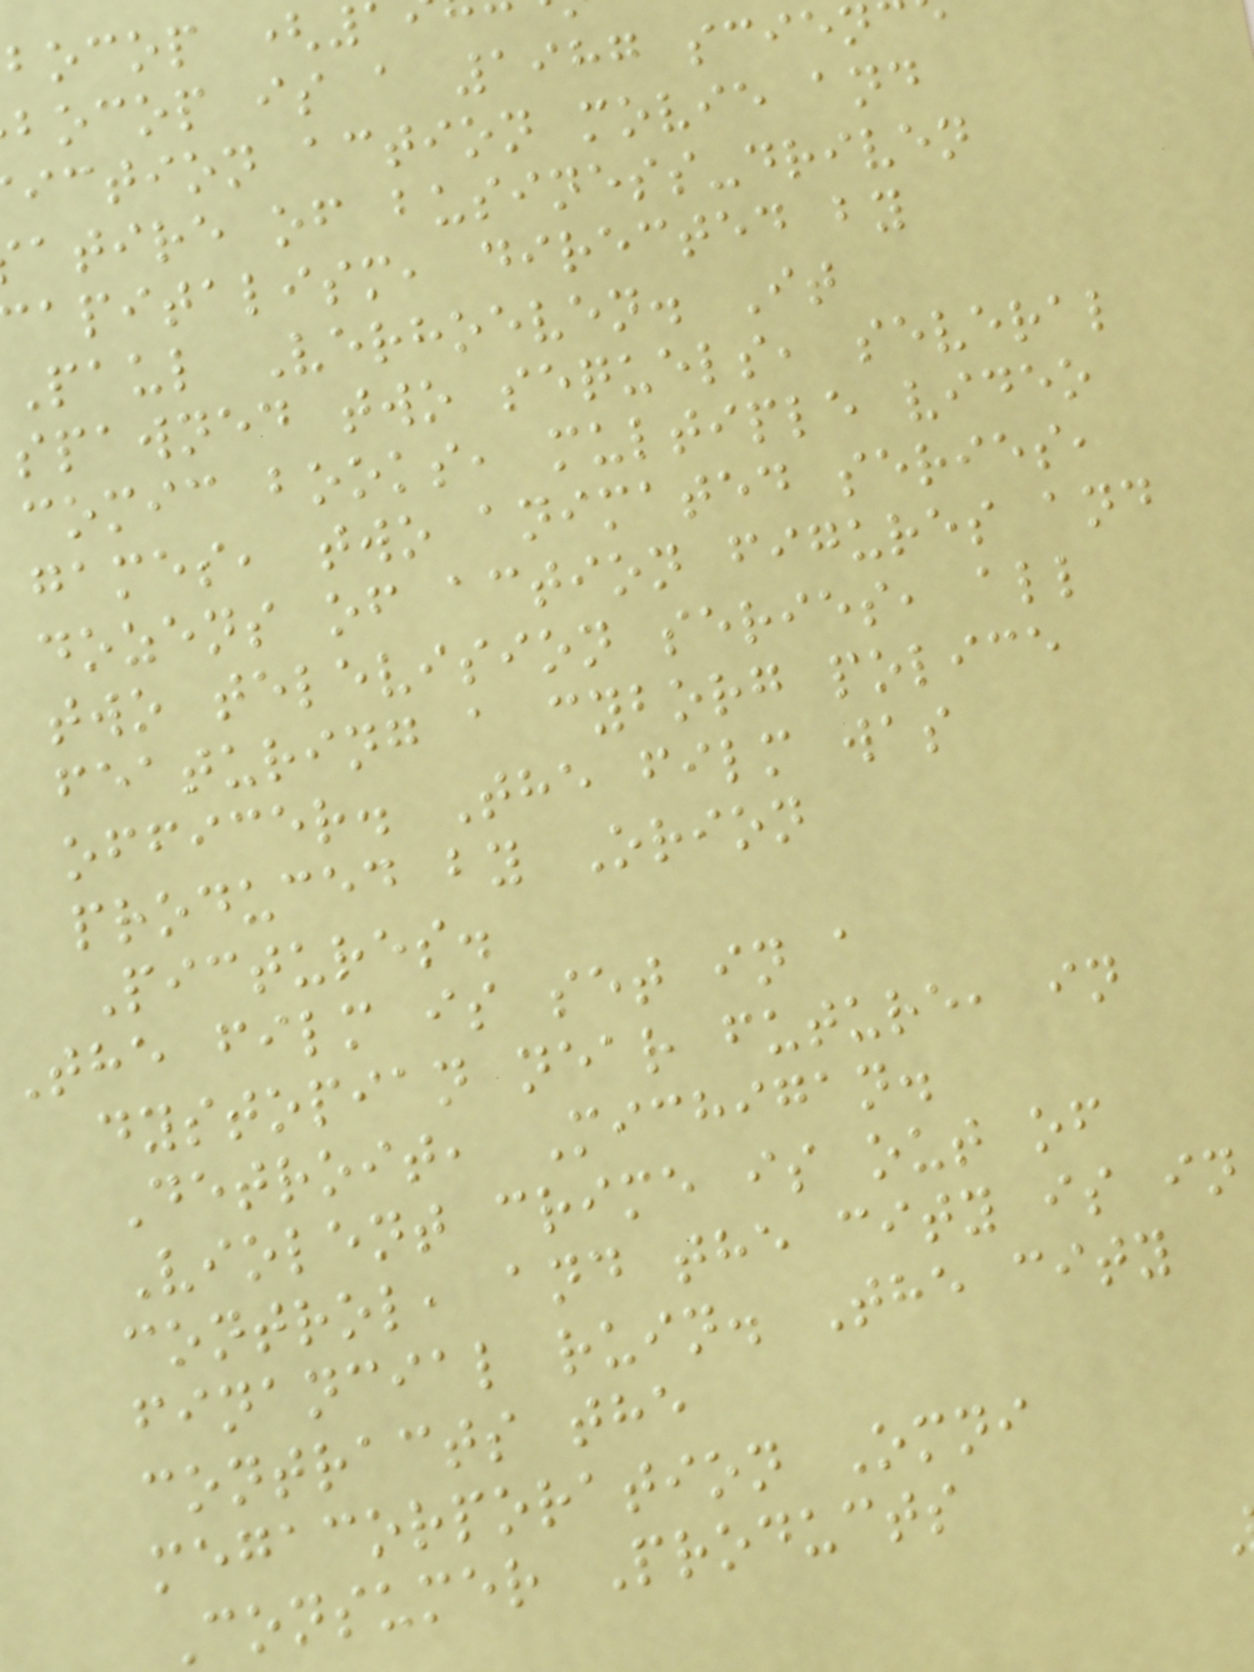bocop (
bocop is a 1987 scien
iction action movie and
atire of business-driven
apitalism, directed by
Paul Verhoeven. It
spawned two sequels, several
comic books, multiple video
games, two animated series,
dozens of action figures and
two television series, all
featuring a cyborg police
officer. The film was
produced by Orion
Pictures.
The film is set in a
dystopian near future, in
Detroit, Michigan.
Violent crime is out of
control, and the city is in
financial ruin. The city
contracts the
megacorporation Omni
Consumer Products
